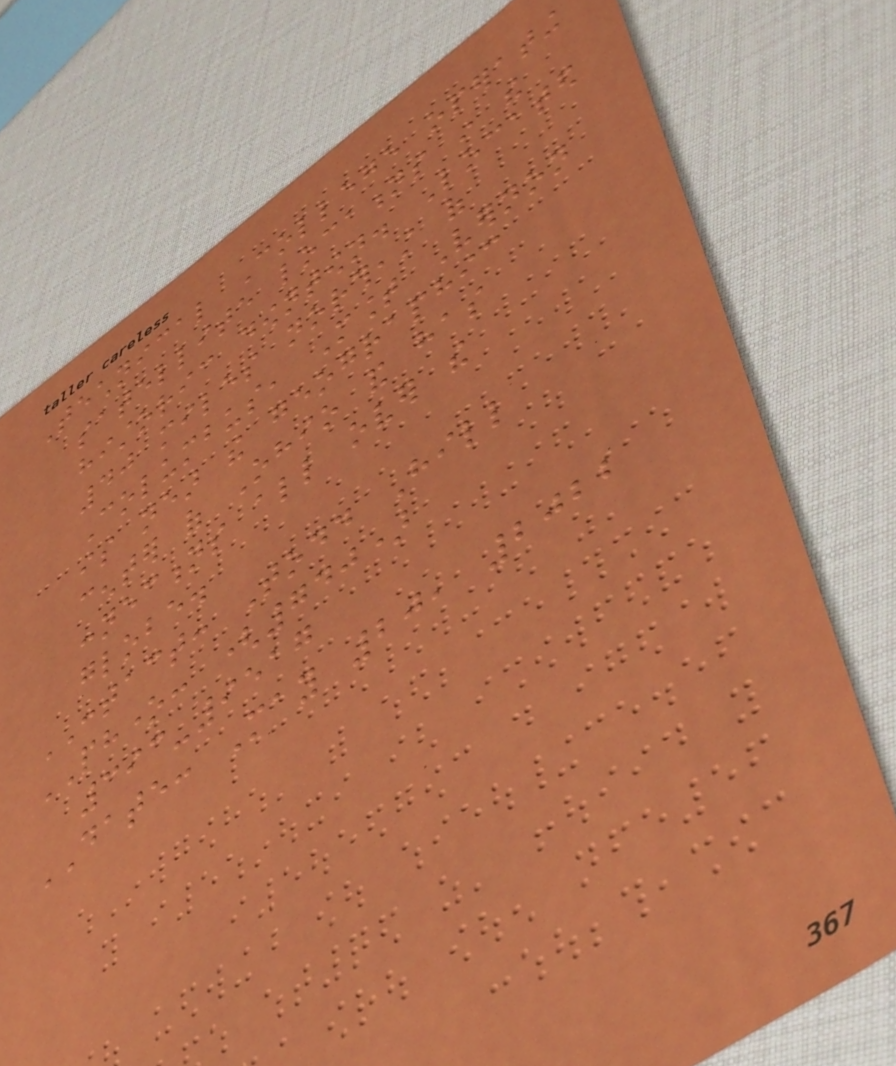Technical College operating
satellite locations in the
historic downtown. Located
40 miles northeast of
Columbus, Mount Vernon
is near the geographic
center of Ohio and has
connections all over the
globe.
CONTACT: Todd Hill
PHONE: (740)
393-9517
DATE: May 20, 2022
